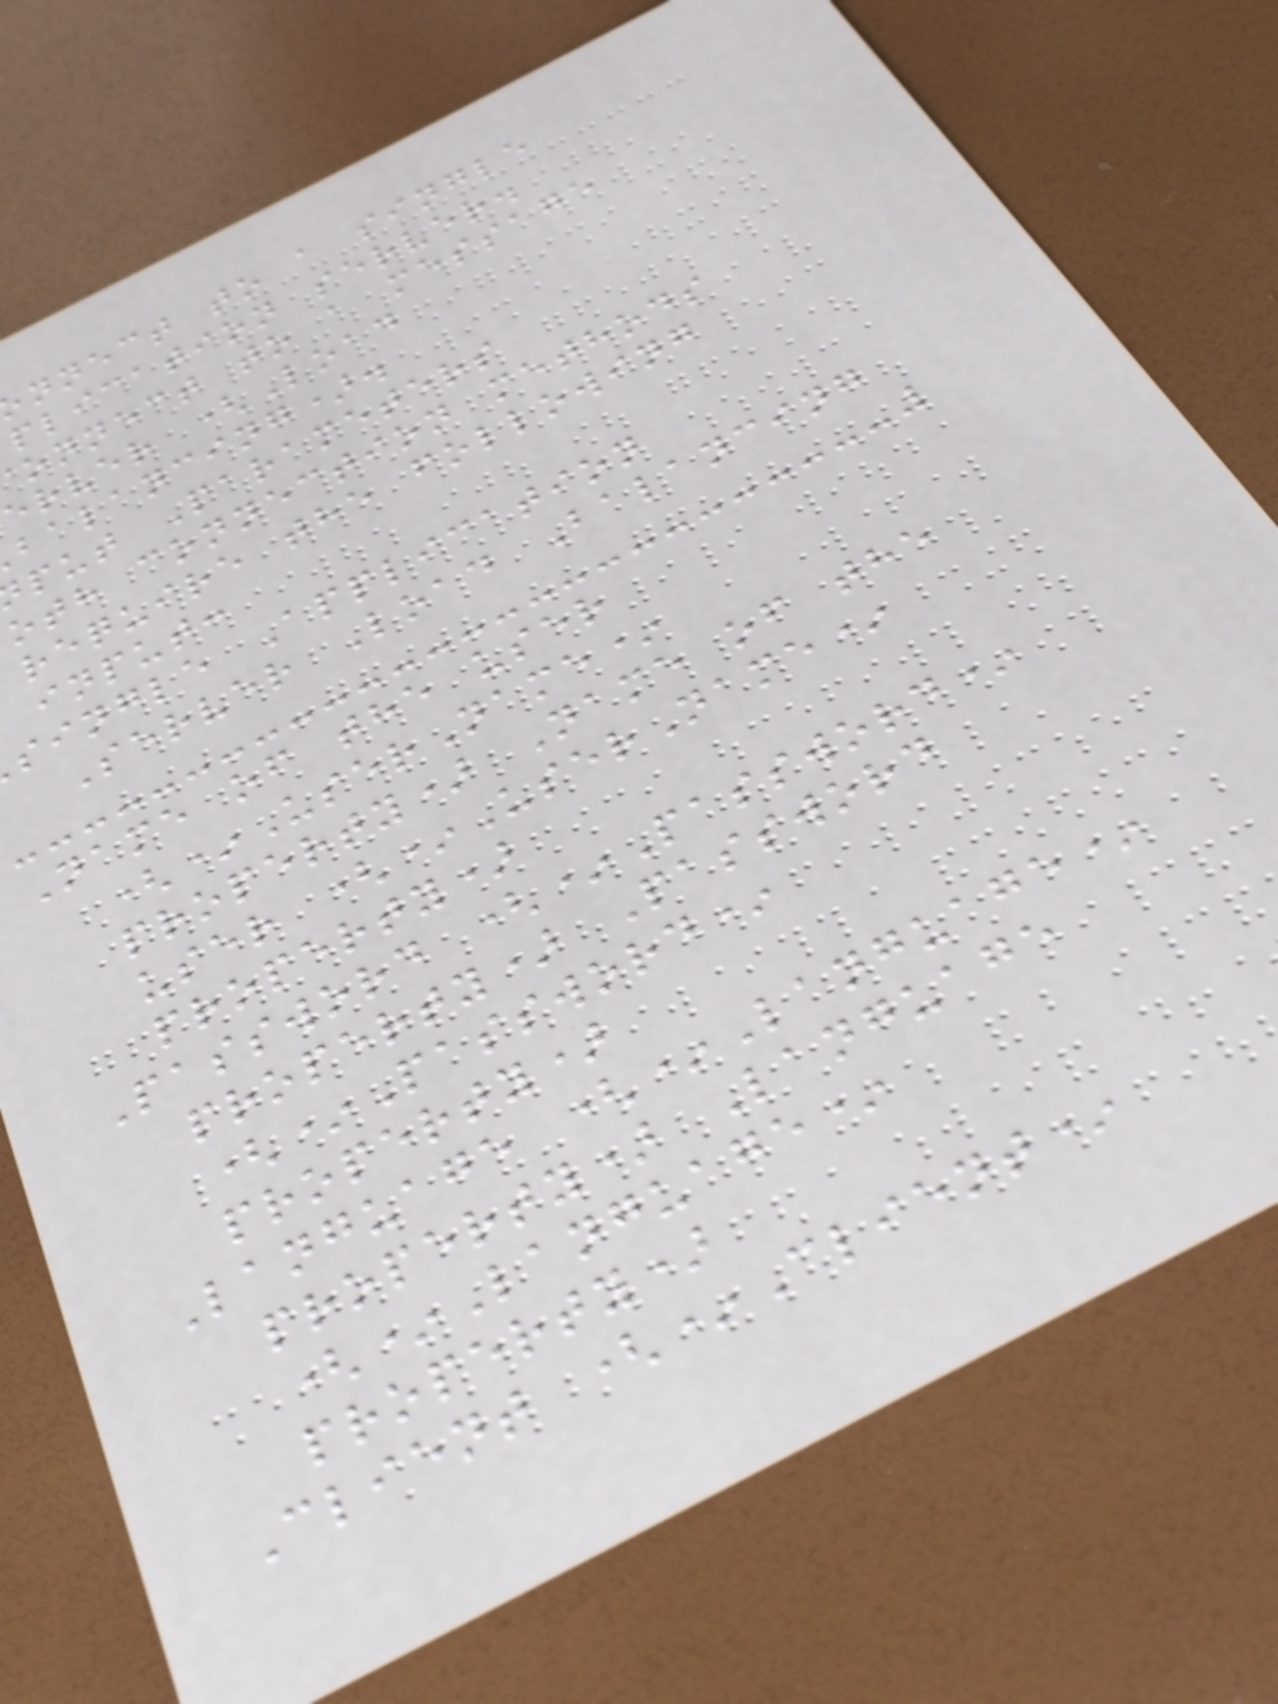nnect to a single
plication server.
onnect to a message
erver (Load
balancing).
put Parameters
oth connection methods
require the following
input:
single Application
Server Load Balancing
Name of the user
(*UserName*
property) Name of the
user (*UserName*
property)
Password (*Password*
property) Password
(*Password*
property)
Language (*Language*
property) Language
(*Language*
property)
Client (*Client*
